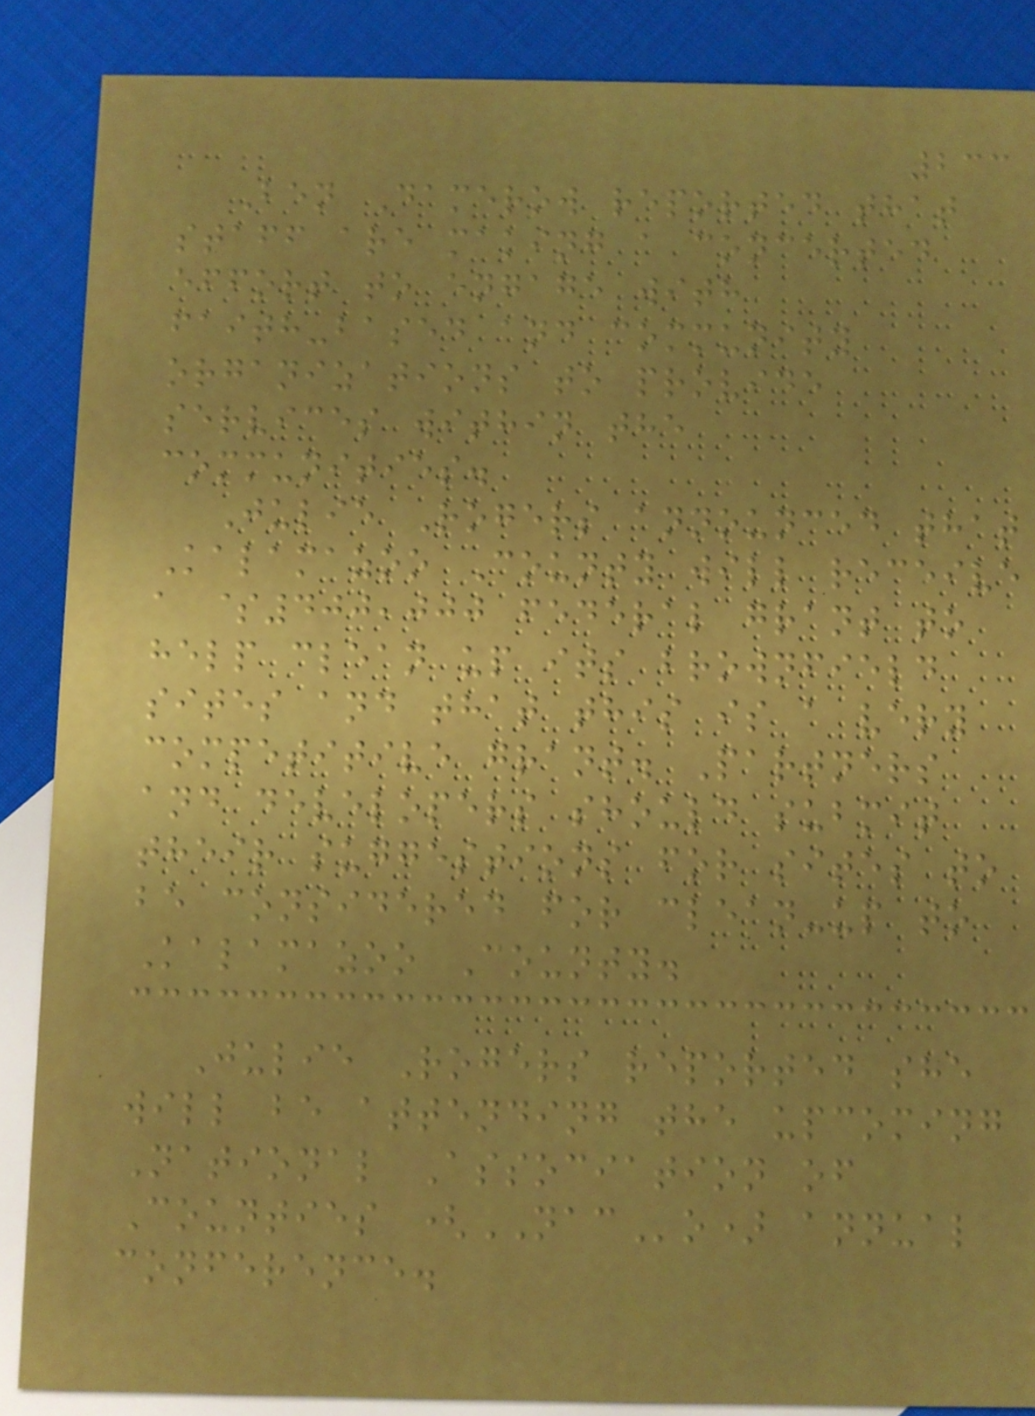233
Ben Damerow reported that
staff are making a concerted
effort to engage with
faith-based and community
organizations to provide
services within the
communities.
Julie Rogers announced that
Kalamazoo County will receive
a $400,000 federal grant to
help clean up its brownfield
sites and that this is a very
competitive grant. Partners
and developers should submit
their suggestions for sites to
be considered for clean-up to
Kalamazoo County.
Julie Rogers reported she
will be attending the upcoming
National Association of
Counties (NACo) annual
conference.
